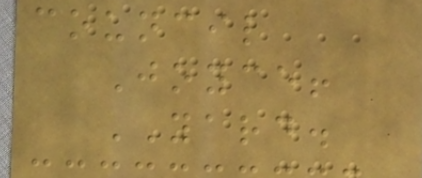council
Joyce!
YARD.
